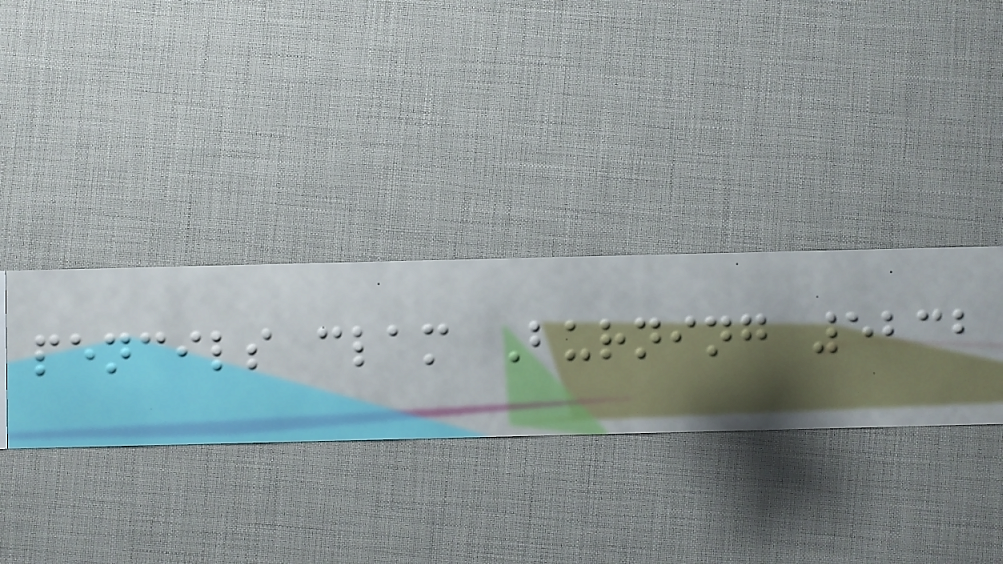pencils clam Burning 5232
